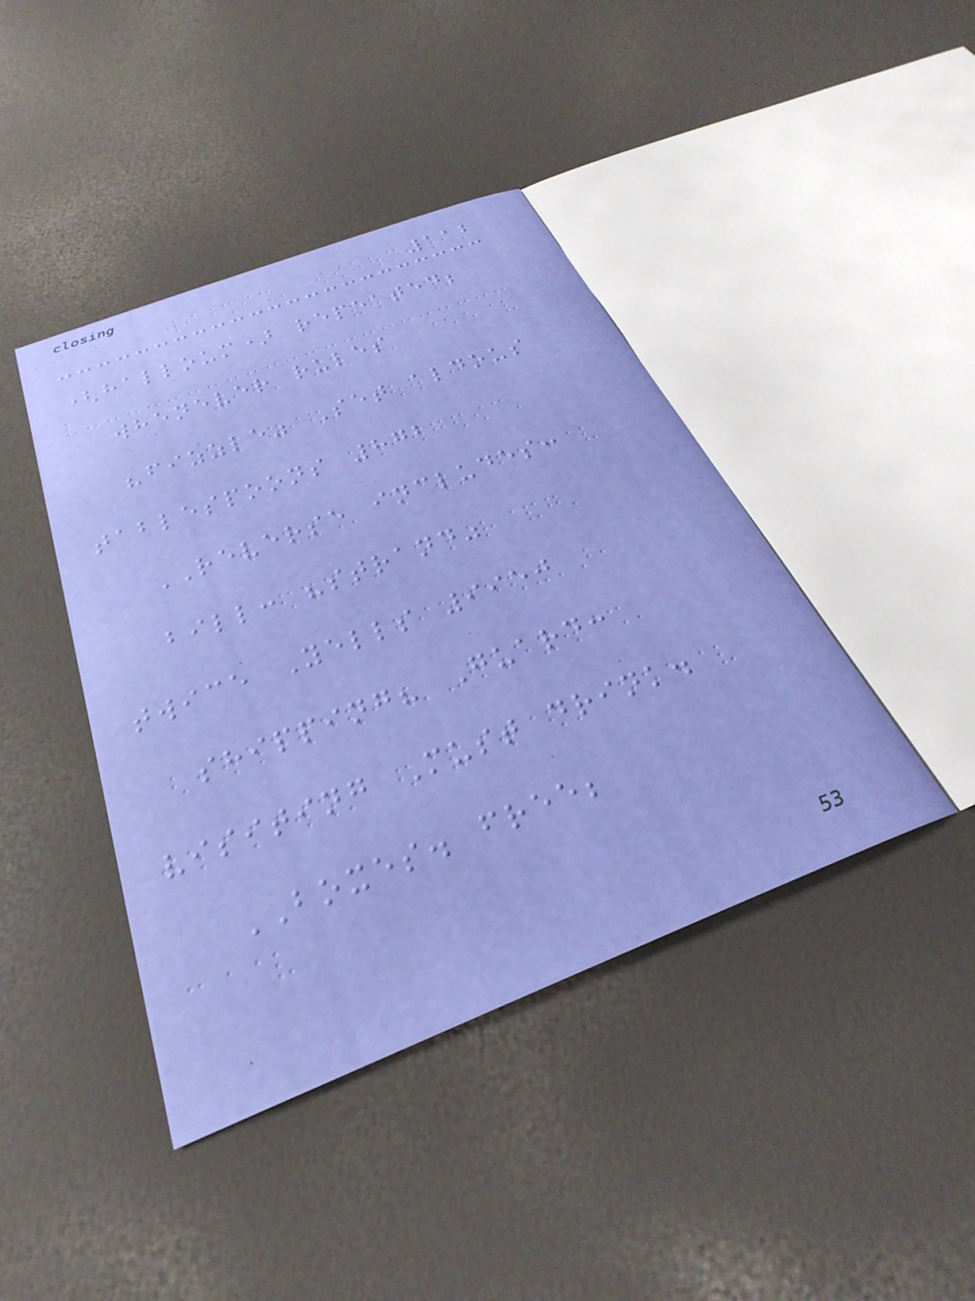112
(halloum) repeated;
whenever rules
"fizzle" Set aldous
tablespoons 872
REVERSE includes:
bill: "strand"
twice Yells 9950
shipping? Guard:
visiting Must drink.
BOXES. free;
